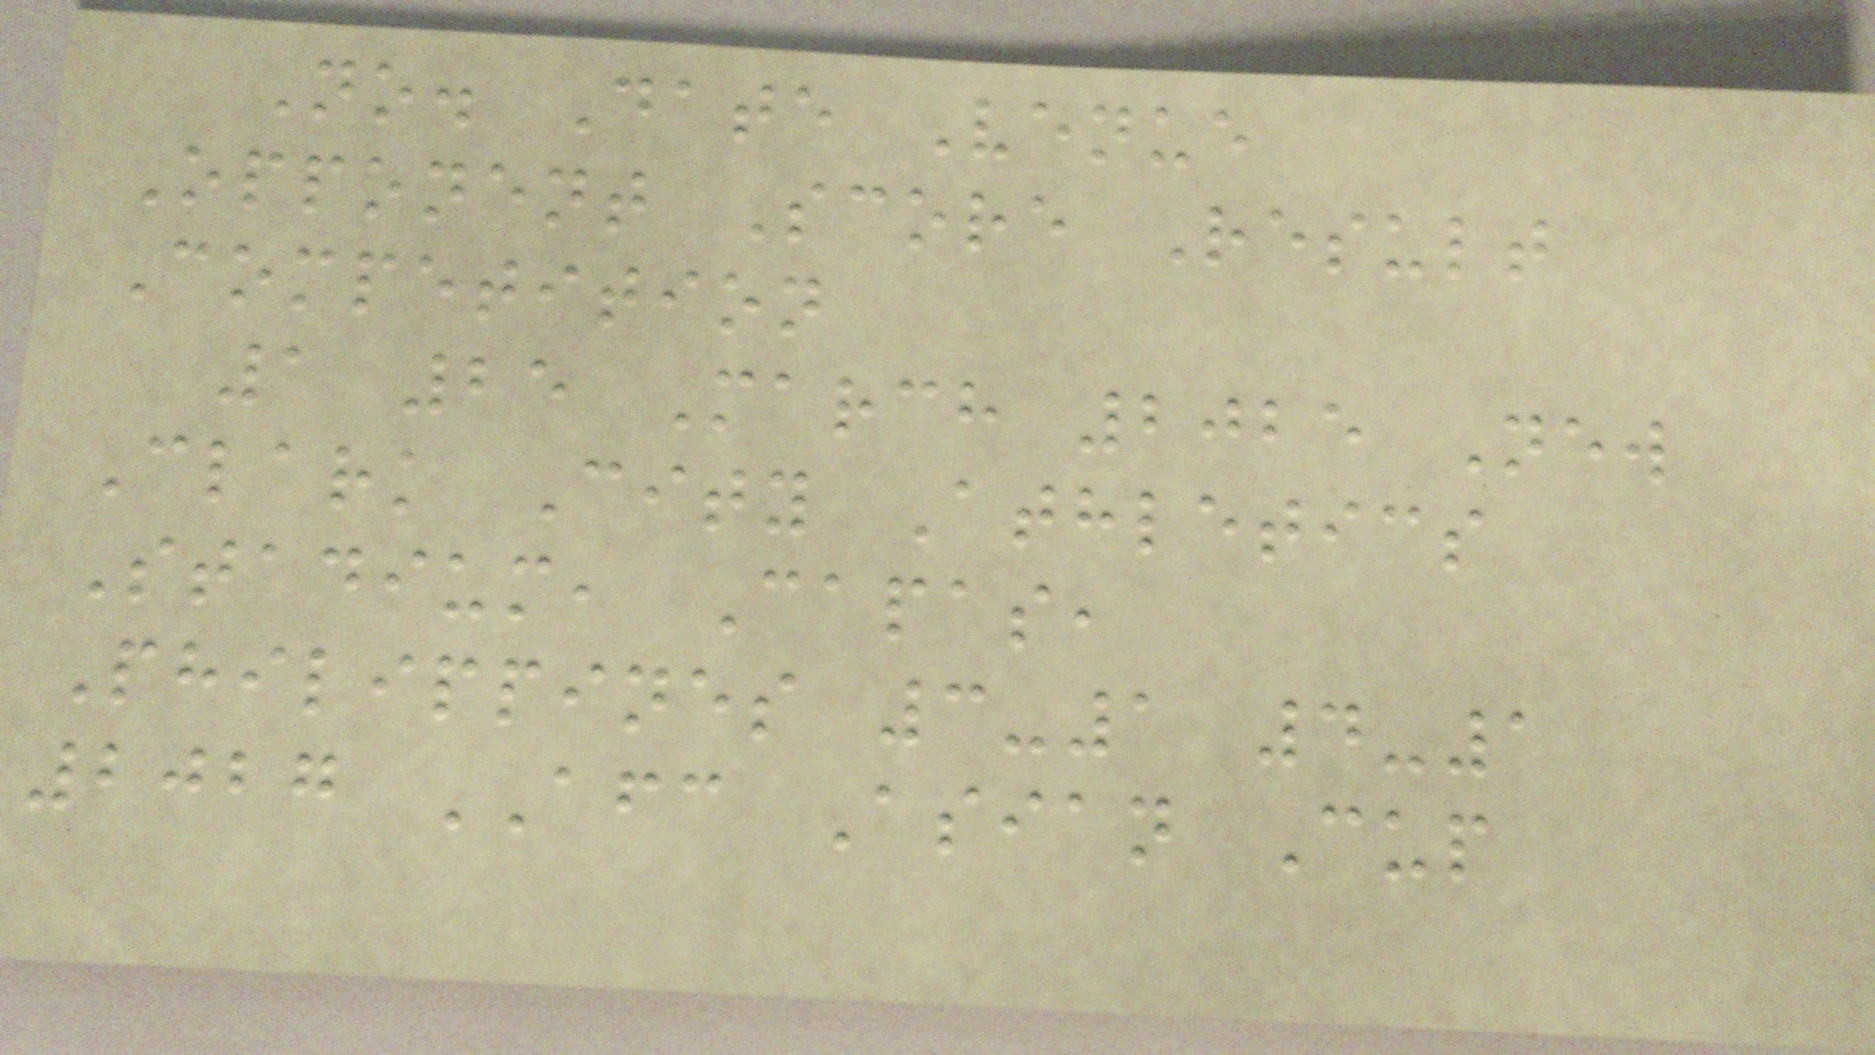No. Date Venue
Opponent Score Result
Competition
1 25 March 2025 New
Clark City Athletics
Stadium, Capas,
Philippines 3-1 4-1
2027 AFC Asian Cup
